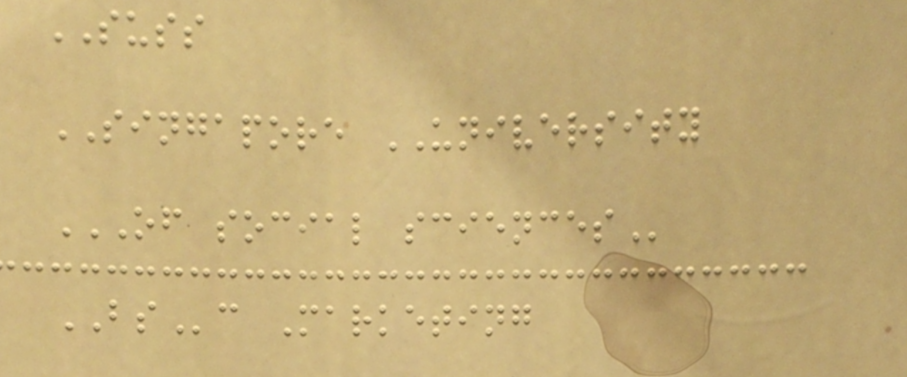SUSS
SINGAPORE UNIVERSITY
OF SOCIAL SCIENCES
BSc Marketing
